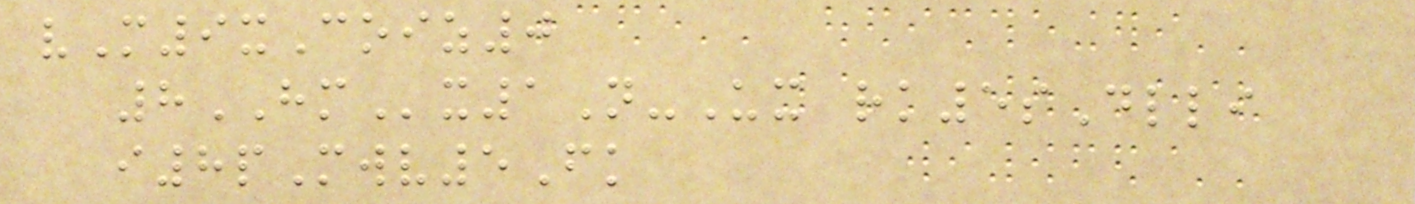vM9xCoiz0
8HMx1N-Ux rk5sDlli
i8pMwv5Fk
